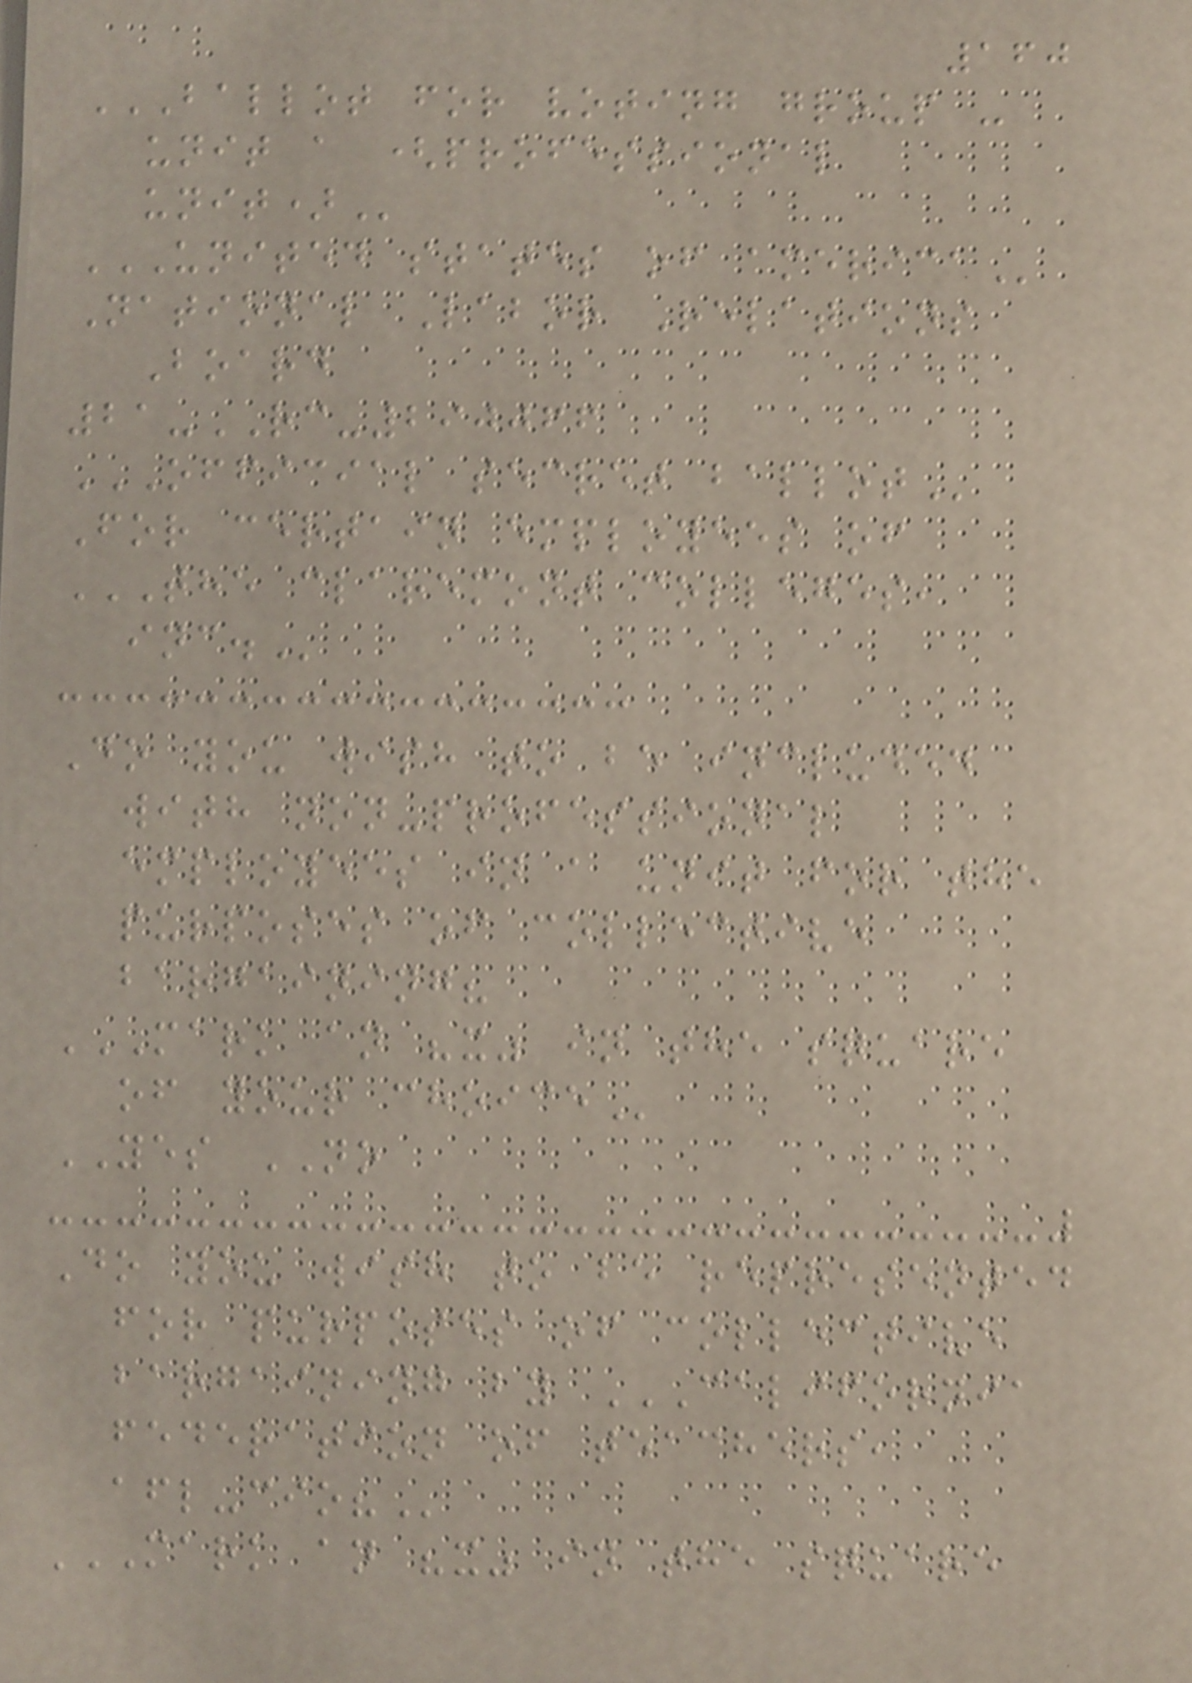160
BALLOT FOR VOTING GROUP -
UNIT A (PROFESSIONAL
UNIT)
UNITED STATES OF AMERICA
National Labor Relations
Board
21-RC-290066
OFFICIAL SECRET BALLOT
For certain employees of
THE CLAREMONT COLLEGES,
INC.
Do you wish to be included
with non-professional
employees in a unit for the
purposes of collective
bargaining?
MARK AN "X" IN THE SQUARE
OF YOUR CHOICE
YES NO
Do you wish to be represented
for purposes of collective
bargaining by CALIFORNIA
FEDERATION OF TEACHERS,
AFL-CIO?
MARK AN "X" IN THE SQUARE
